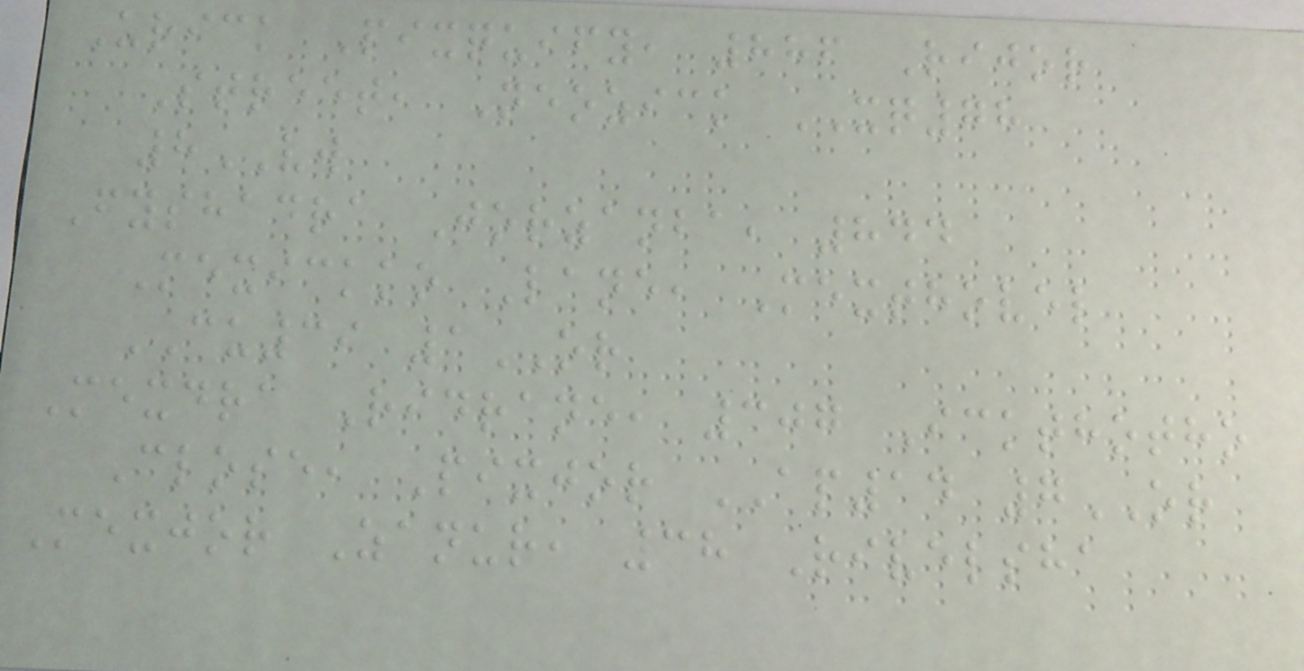Urick Pixquify, 886 Rijor
Street, Neozick XQ78
8VW
Fyshadra Jorzanba, 844
Mexickko Lane, Mexthovel
CU39 1OR
Mexdra Ridrane, 307 Ickthotho
Close, Pixjor AP14 7OR
Mexjor Zanur, 38 Rivelsha
